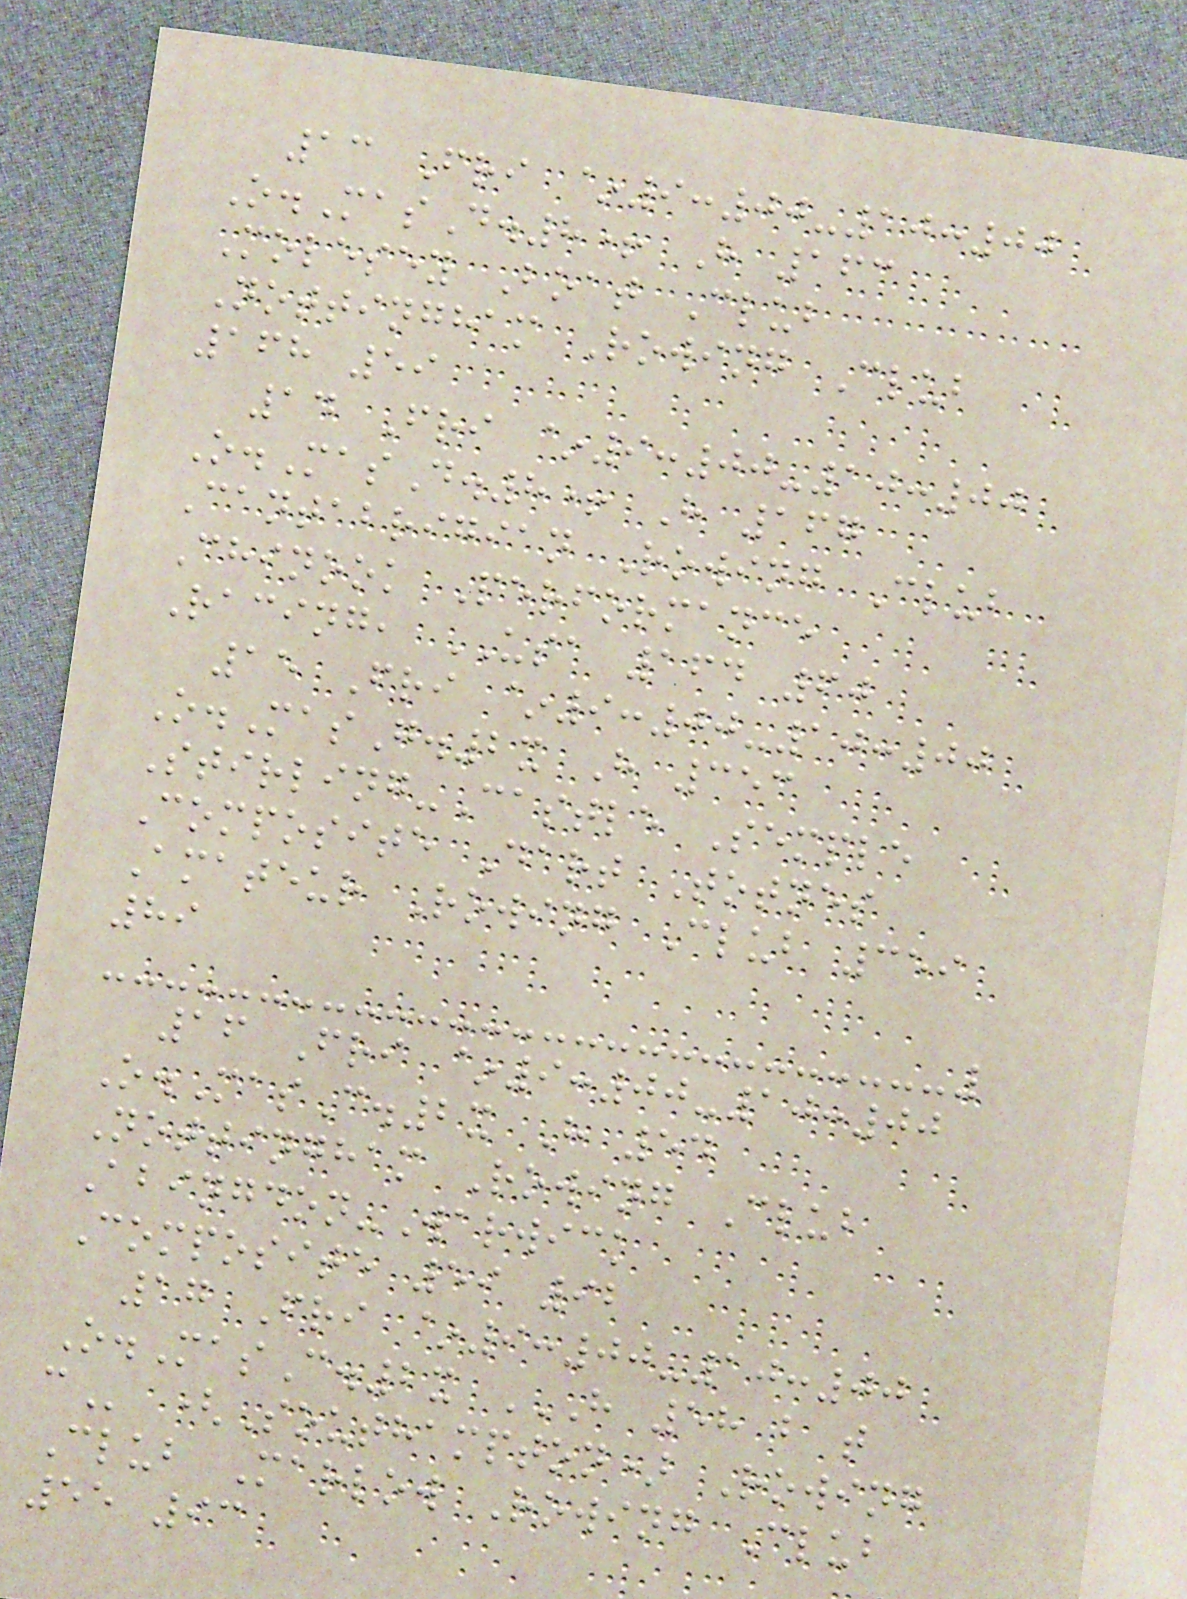13 Fri ~9:00-10:00
O.MasD.8+ H 163
Molesey Boat Club
Nottingham Rowing Club
168 59
14 Fri ~9:00-10:00
O.MasD.8+ H 167
Cantabrigian Rowing Club
Chinook Performance
Racing, USA 164 60
15 Fri ~9:00-10:00
O.MasG.2x H 353
Stirling-Castle Semple
Composite Dart Totnes
Amateur Rowing Club 359
89
16 Fri ~9:00-10:00
O.MasC.2x H 54
Nottingham Rowing Club
Abingdon-Warwick
Composite 59 92
17 Fri ~9:00-10:00
O.MasC.2x H 58 B T
C (Southampton) Rowing
Club Marlow Rowing Club
55 93
